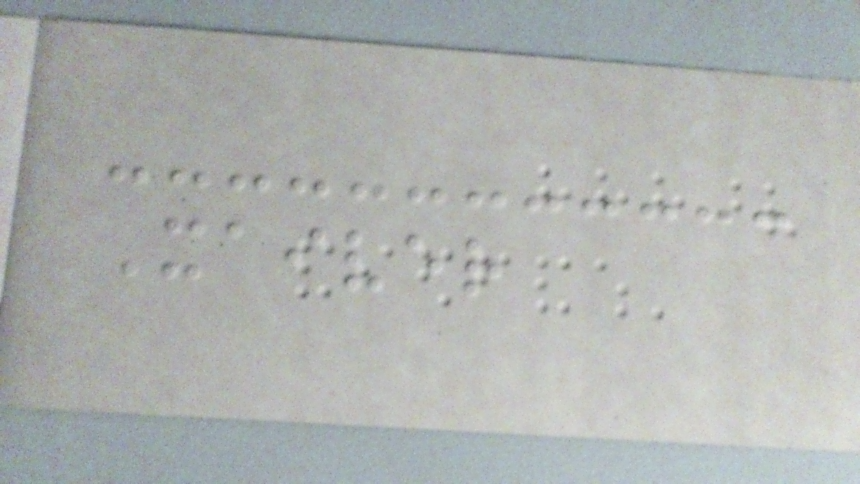Xaiver
